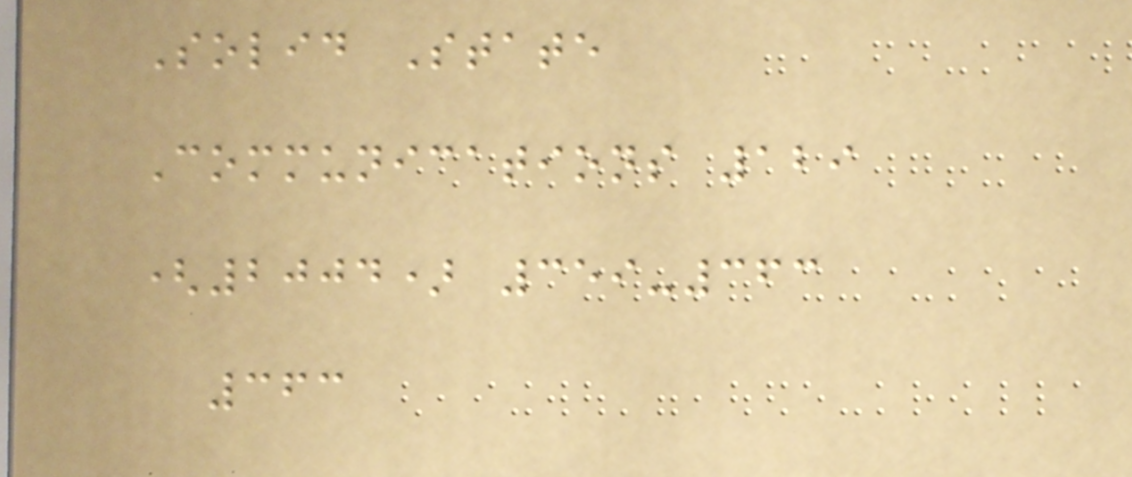Solid State
Communications 129
(2004) 359-363
363
